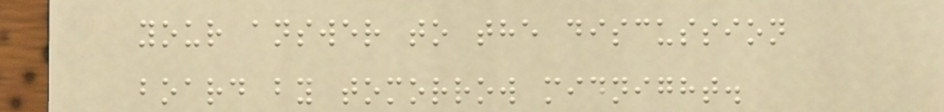your answer to the discussion
board by tomorrow midnight.
